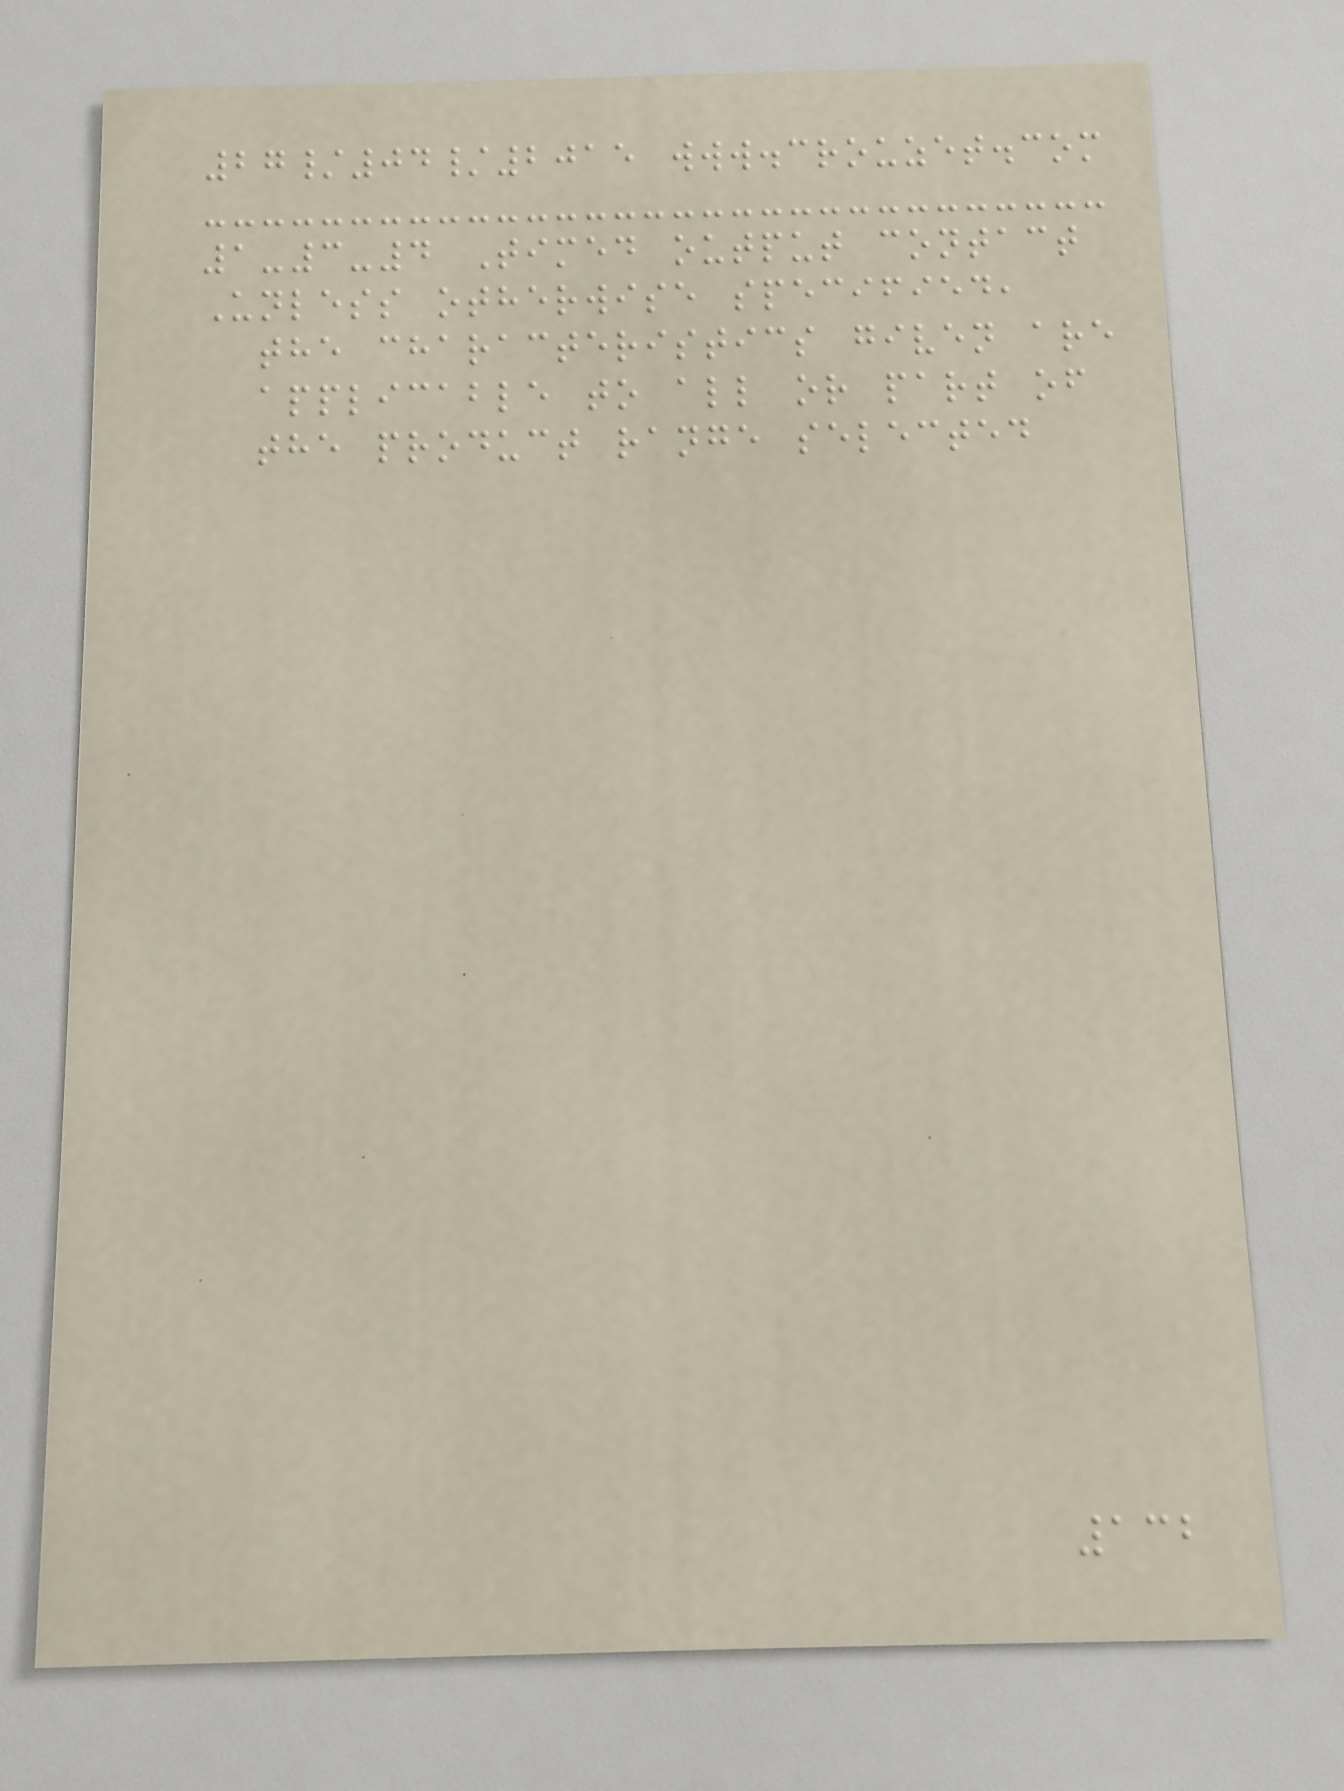27/04/2015 www.crouzet.com
1-3-4 Timed output contact
Unless otherwise specified,
the characteristics given are
applicable to all or part of
the product range selected
132
